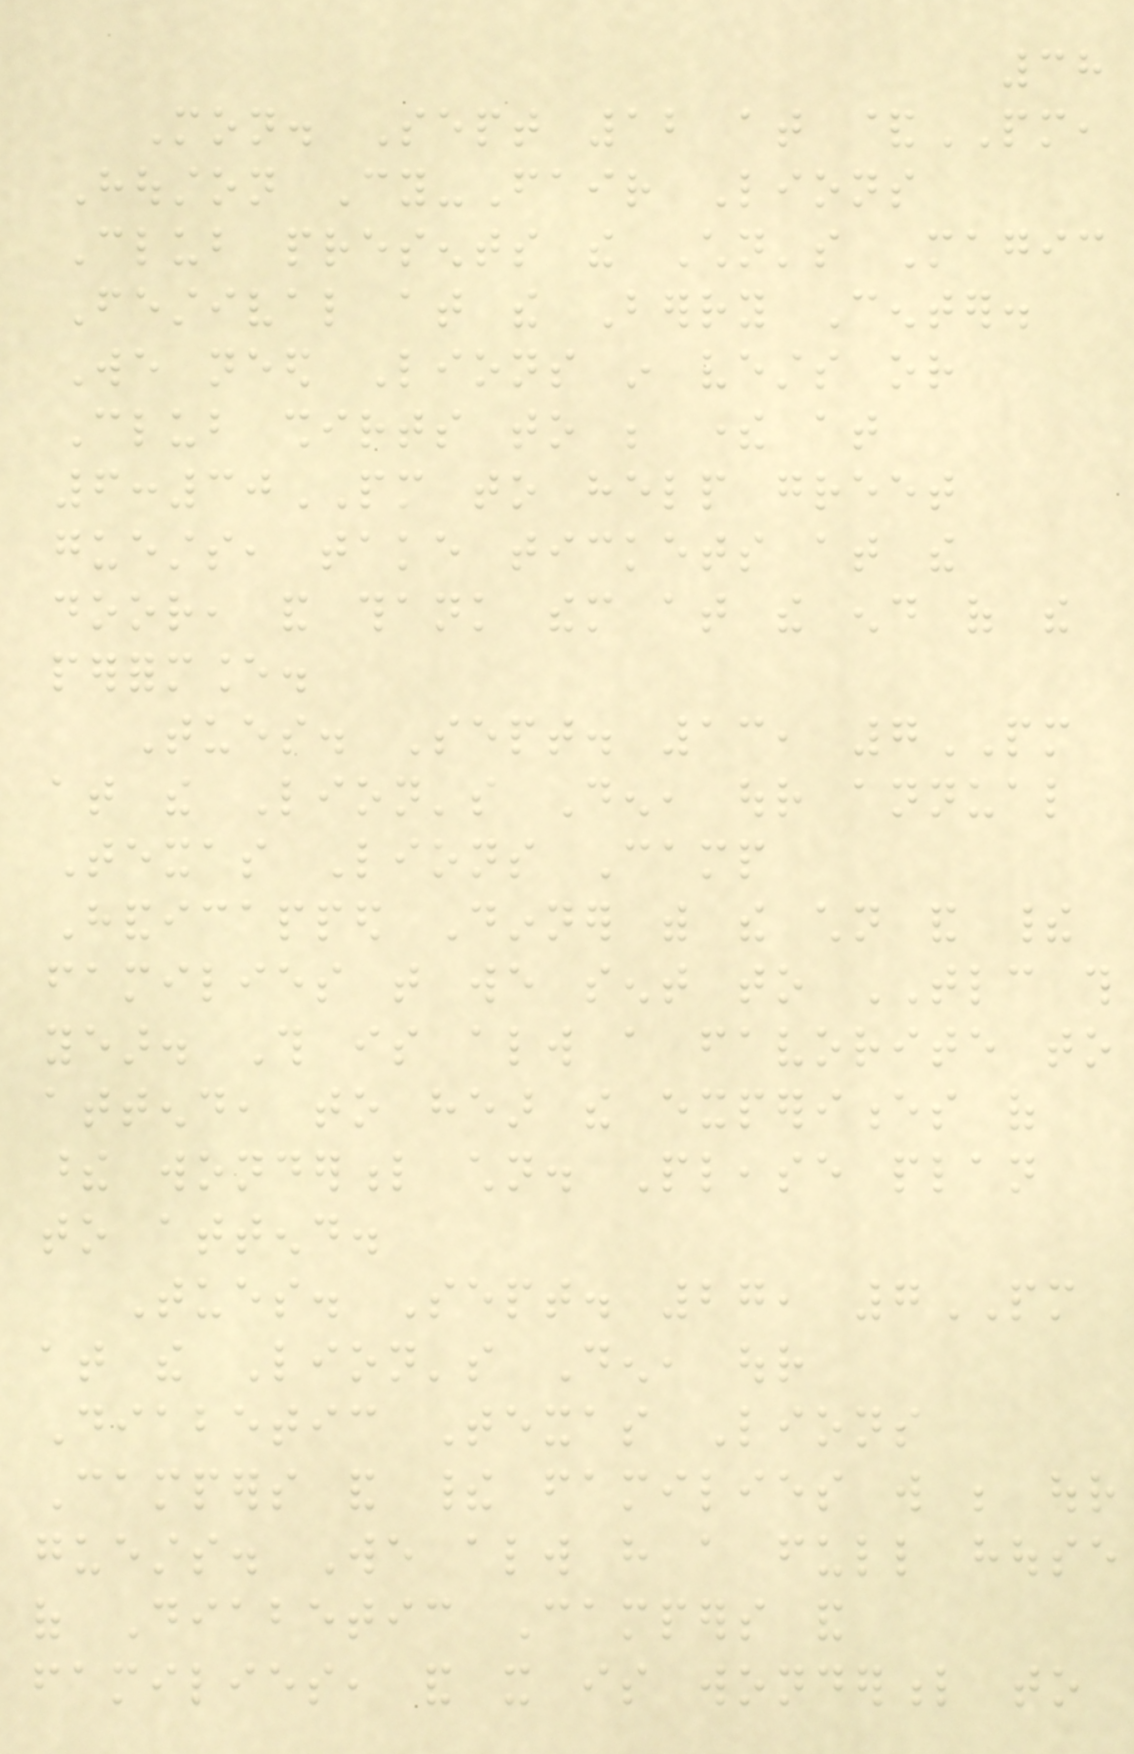38
Mon. Sept 12 at &PM,
Houston Cy-Fair Lions
Club presents the Children's Magic
Festival at the Berry Center.
We need Lions in vests or
Club shirts to be there at
6:30PM to help greet
guests, take tickets at the
door, and thank them at the end of the
performance.
Tues. Sept. 13, 7PM
at the Lion's Den, our annual
Texas Lions Camp
Handicapped Dinner with the children and their
families that we sent to TLC this
year. This is always a favorite to
attend, to hear the experiences of
these wonderful children. Please plan
to attend.
Tues. Sept. 27, 7PM
at the Lion's Den, our
Diabetic Texas Lions
Campers and their families will be our
guests. We always have a full house
of Diabetic Campers and
families, and it is wonderful to
